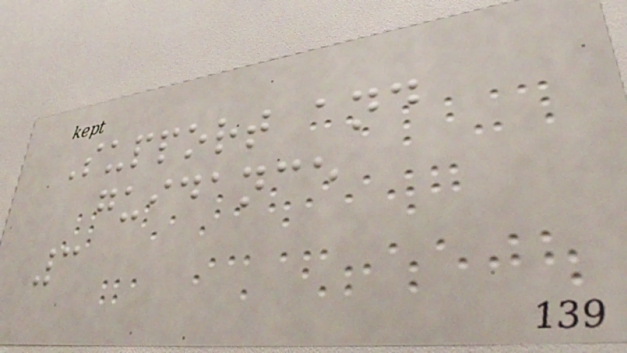Support and
guidance
3
